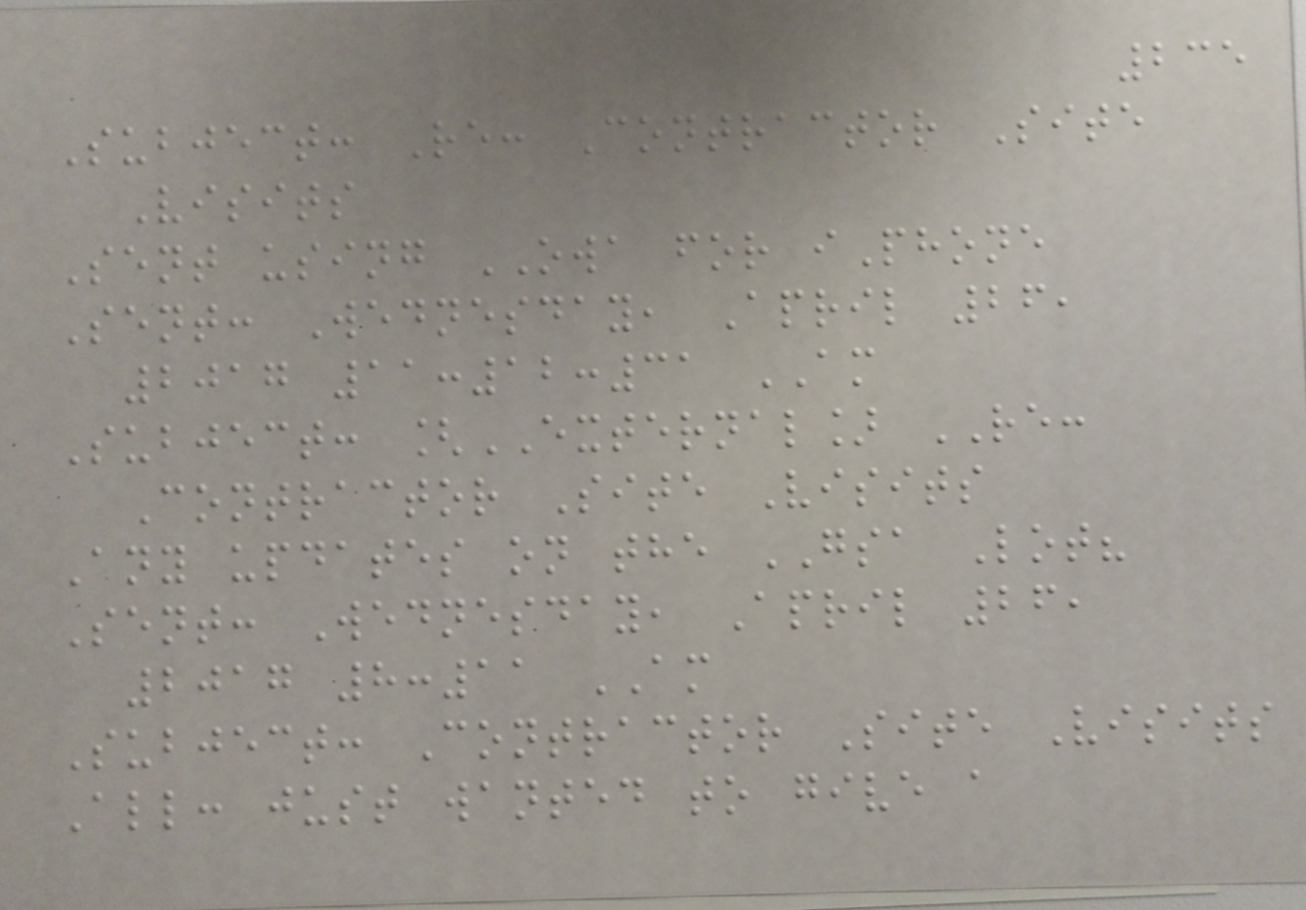235
Subject: Re: Contractor Site
Visits
Sent using OWA for iPhone
Sent: Wednesday, April 26,
2017 11:12:31 AM
Subject: [EXTERNAL] RE:
Contractor Site Visits
Any updates on the GSA Lot?
Sent: Wednesday, April 26,
2017 8:11 AM
Subject: Contractor Site Visits
All: just wanted to give a
